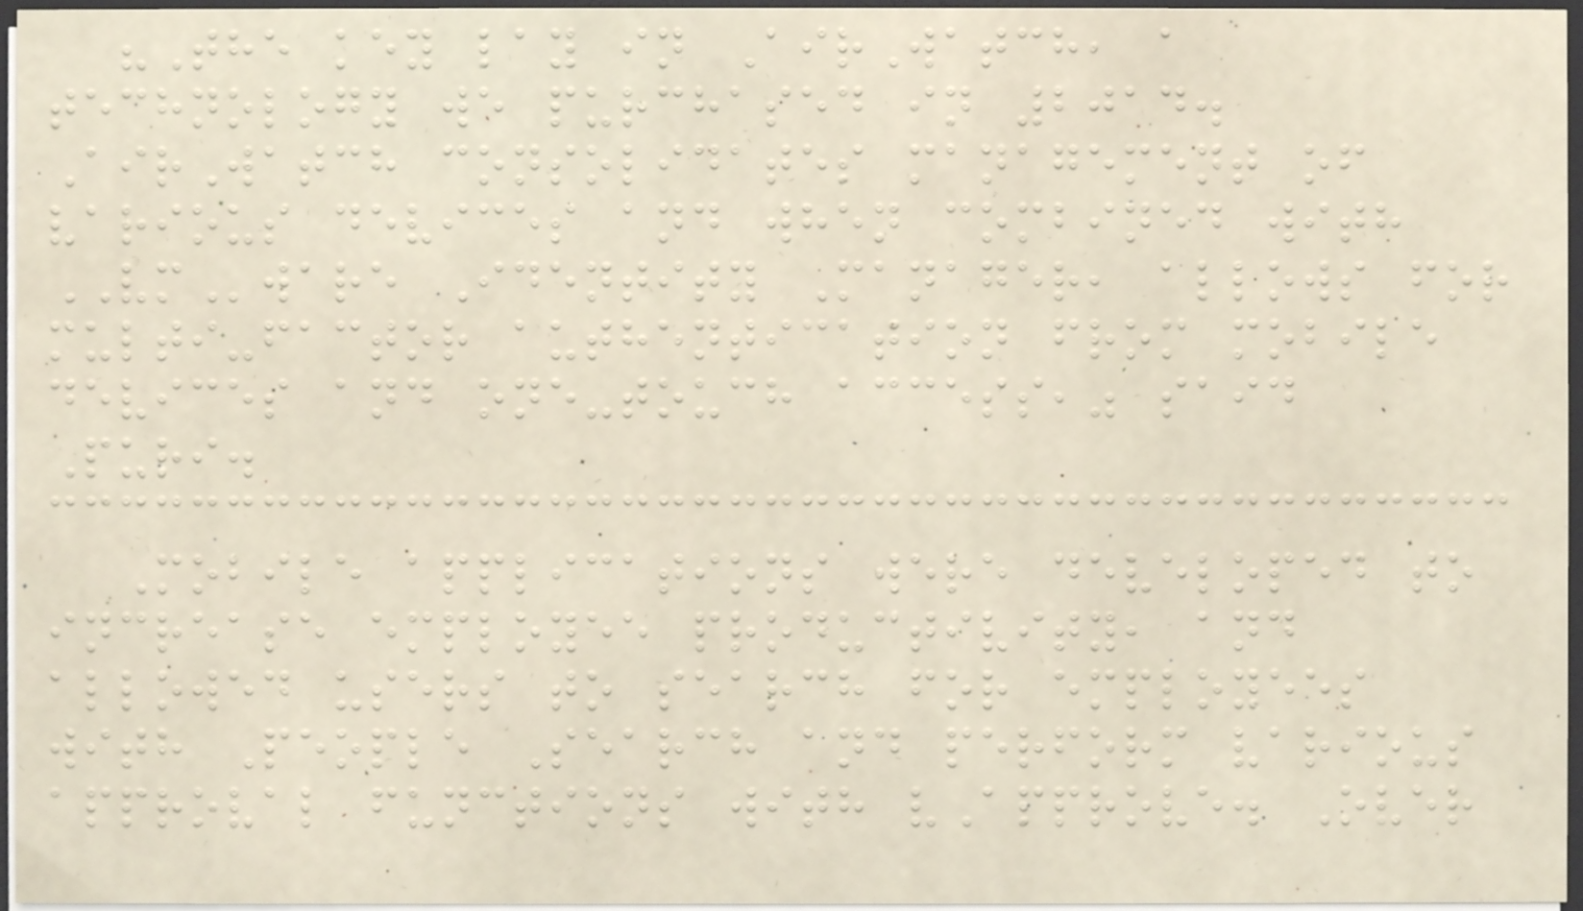"The key lay in AirWatch, a
technology we purchased in 2014.
AirWatch consolidates management of
various devices and when combined with
VMware Identity Manager, allows for
multi-factor authentication from mobile
devices and one-touch access," said
Puri.
Mobile applications were developed to
increase employee productivity, and
allowed users to search for employees
with People Search and perform various
approval functions with vApprove. Over
